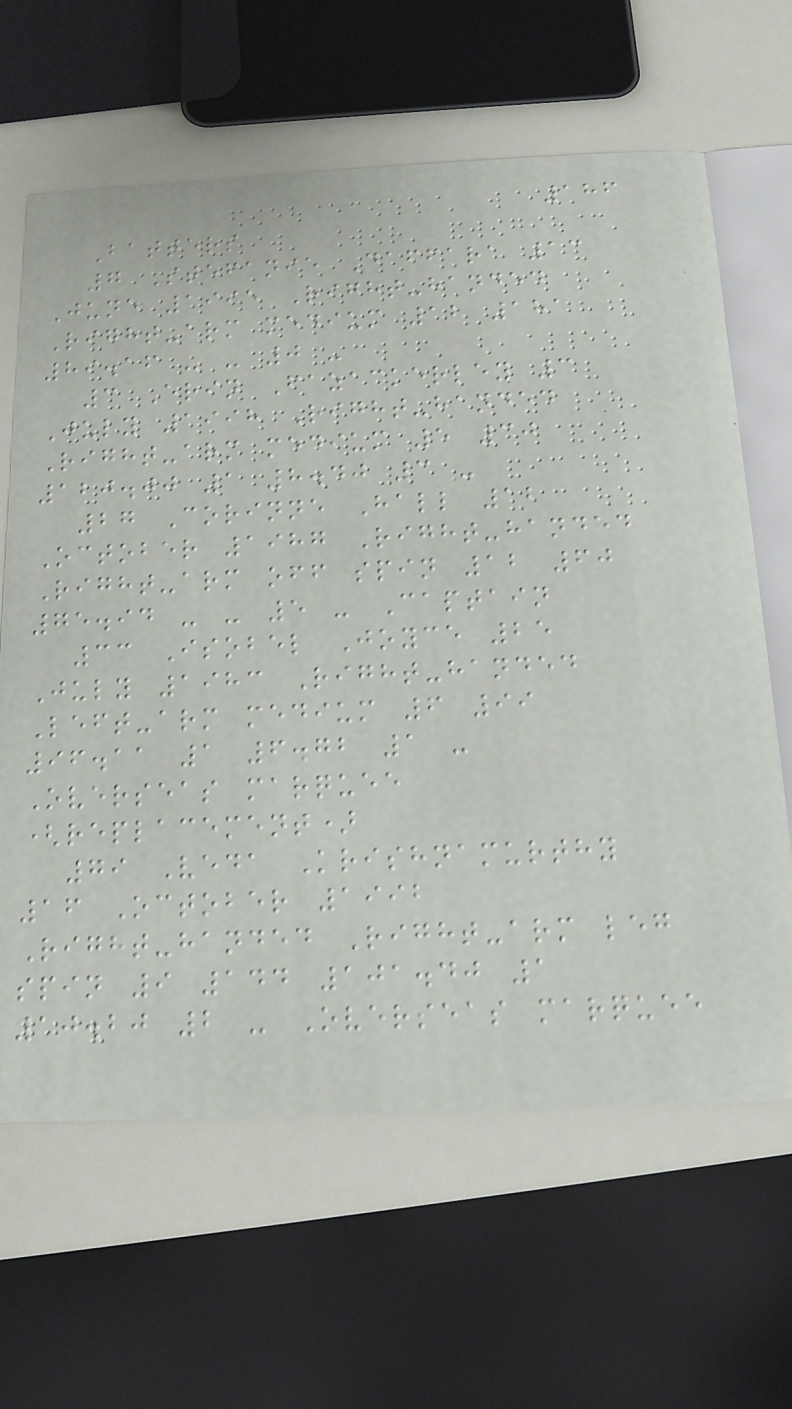186
Batters
7 Stefanie Daffara 13
June 1995 Right-handed
Right-arm medium 12 181
89.16 - - 0 -
3 Erin Fazackerley 3
July 1998 Right-handed
Right-arm medium 5 30
120.00 1 8.40 3 -
27 Corinne Hall 12
October 1987 Right-handed
Right-arm off spin 12 60
75.94 - - 5 - Captain
33 Isobel Joyce 25
July 1983 Right-handed
Left-arm medium 6 99
96.11 1 6.72 1 -
Overseas marquee
(replacement)
79 Veda Krishnamurthy
16 October 1992
Right-handed Right-arm leg
spin 9 144 101.40 1
10.20 2 - Overseas marquee
